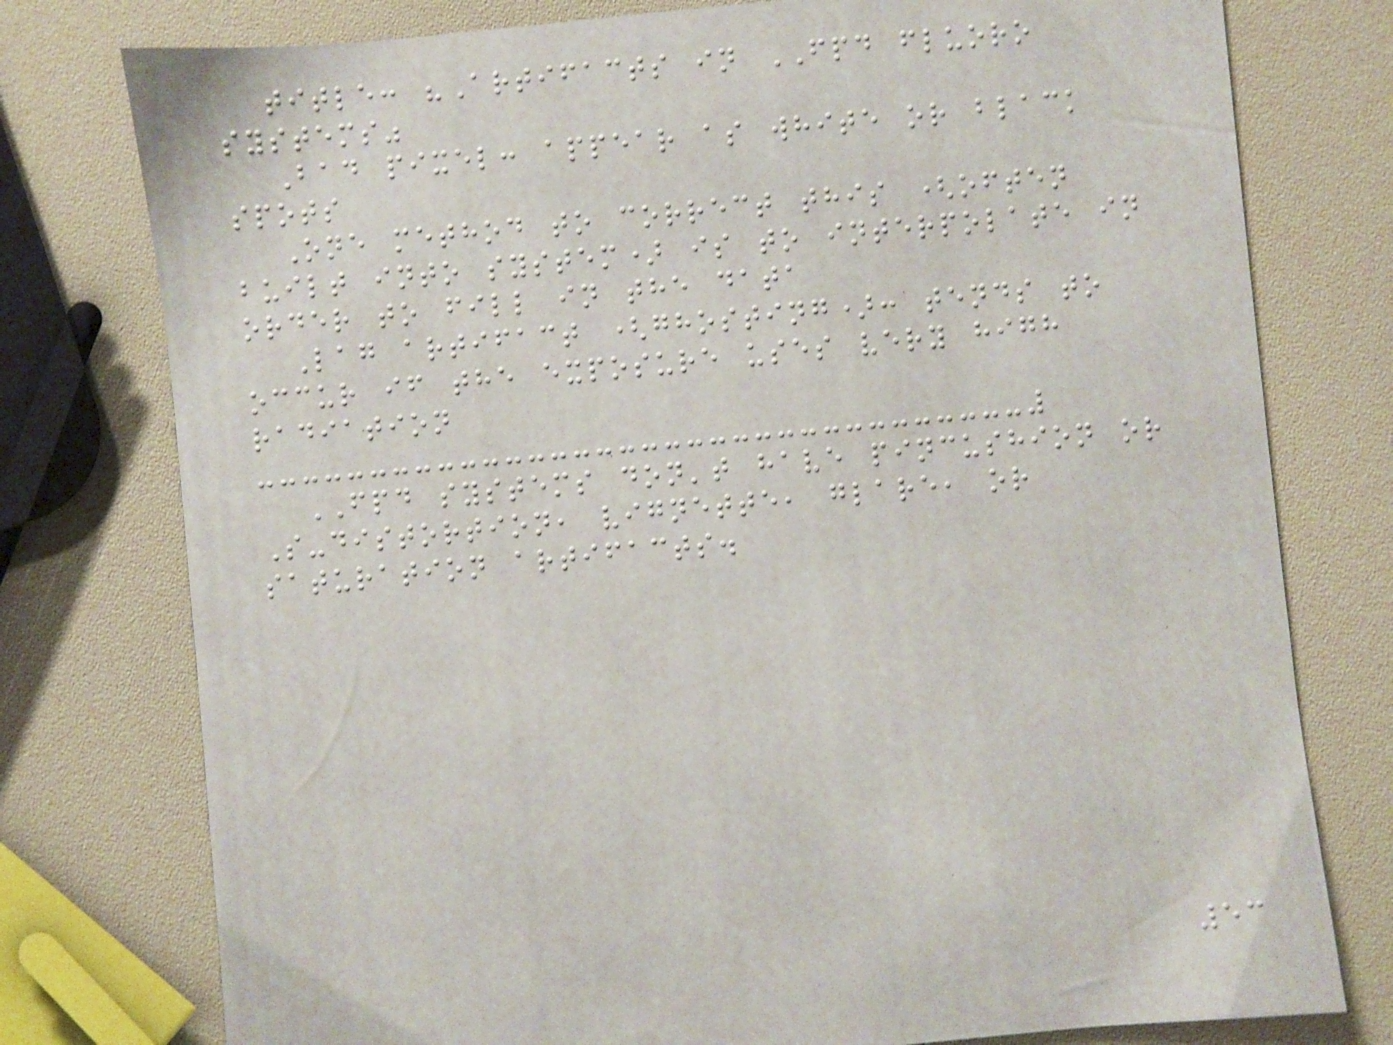title: "Artifacts in FPD fluoro
systems"
Bad pixel: appear as white or black
spots
One method to correct this (often
built into system) is to interpolate in
order to fill in the data
Lag artifact (ghosting): tends to
occur if the exposure uses very high
radiation
FPD systems don't have pincushion or
S-distortion, vignette, glare, or
saturation artifacts.
53
